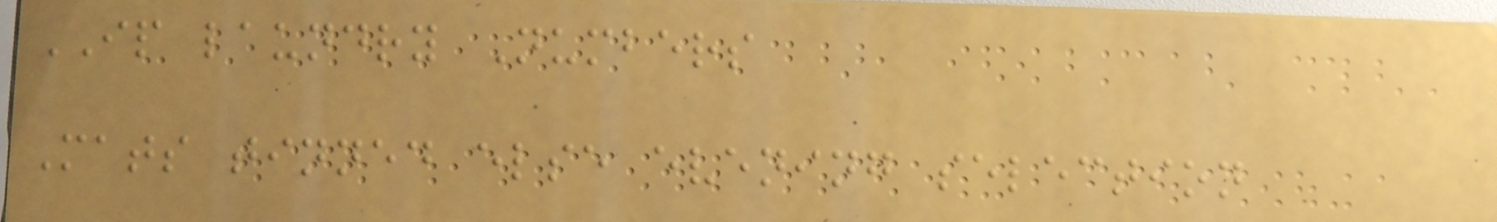IP laundry Numbers
Mats tinned else evening selection
